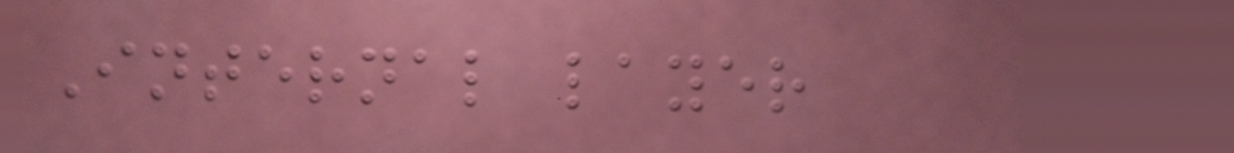Internal layer
